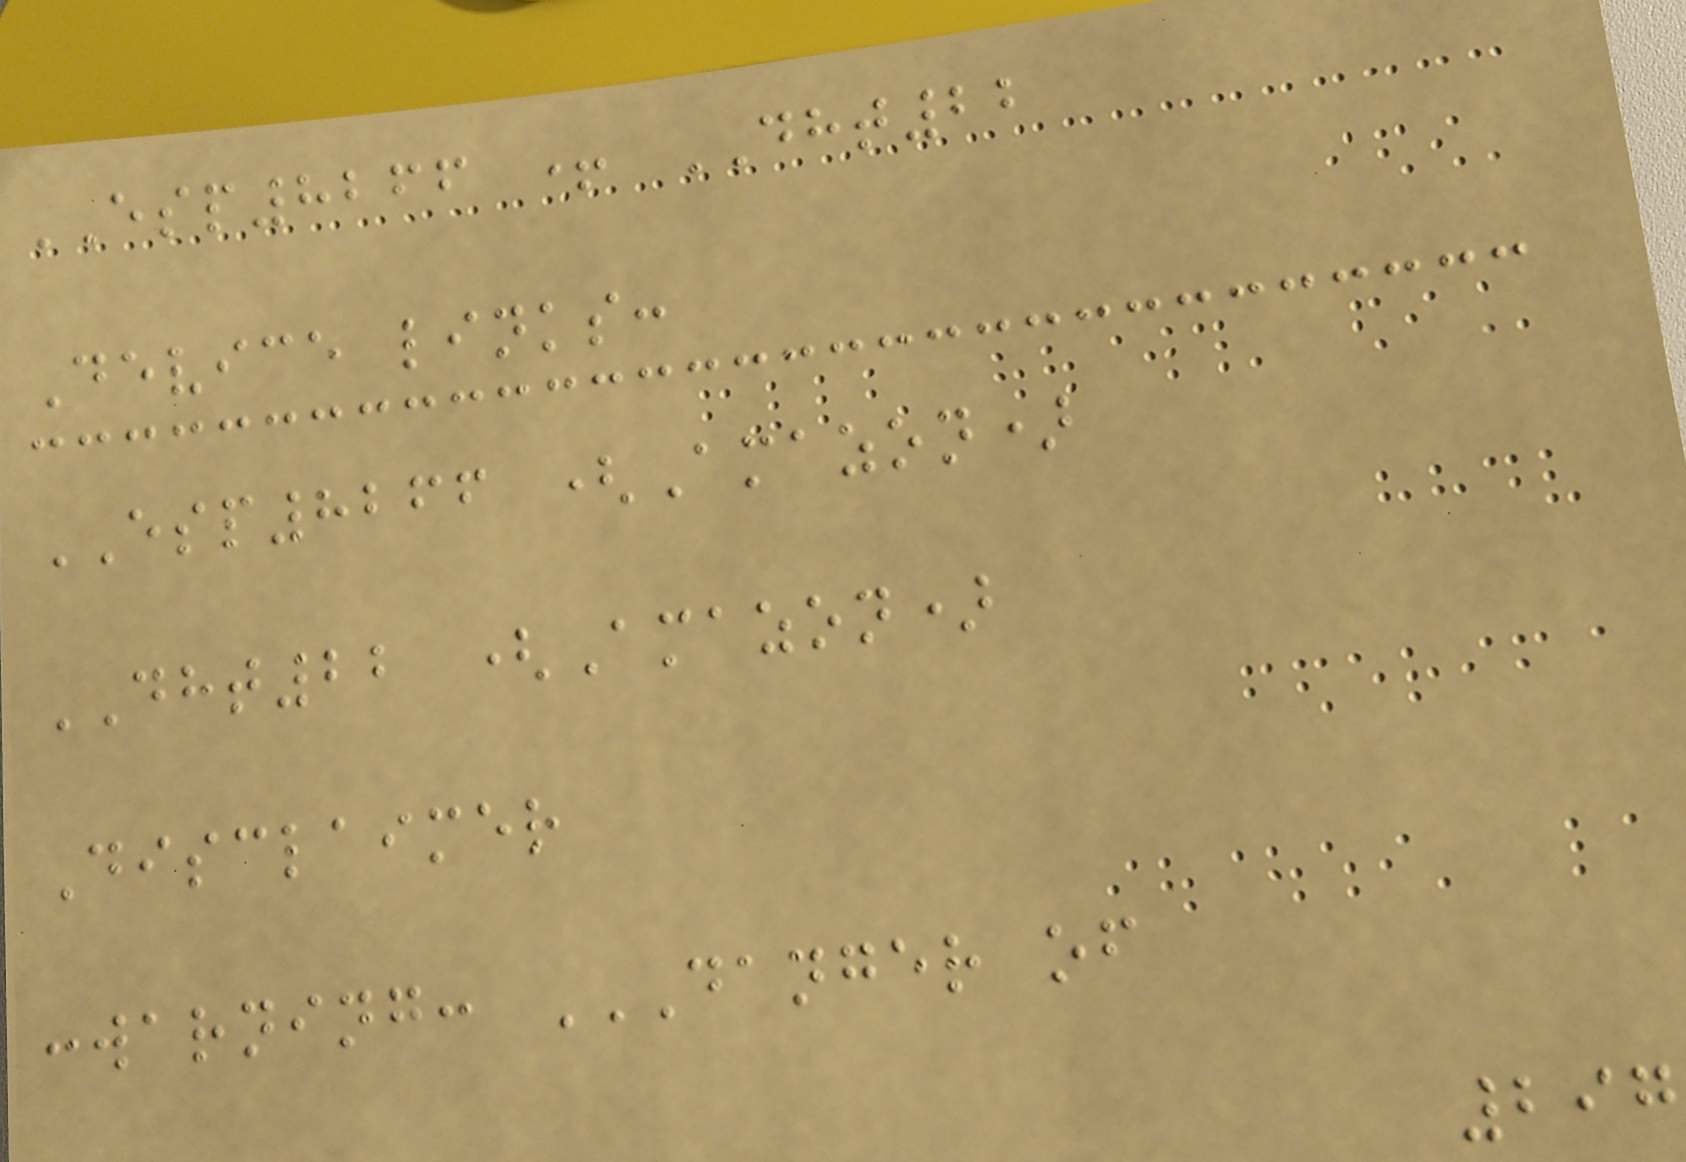ESP8266 + DHT22
Device links:
ESP8266 (Amazon)
DHT22 (Amazon)
Disclaimer
:warning: DANGER OF
297
